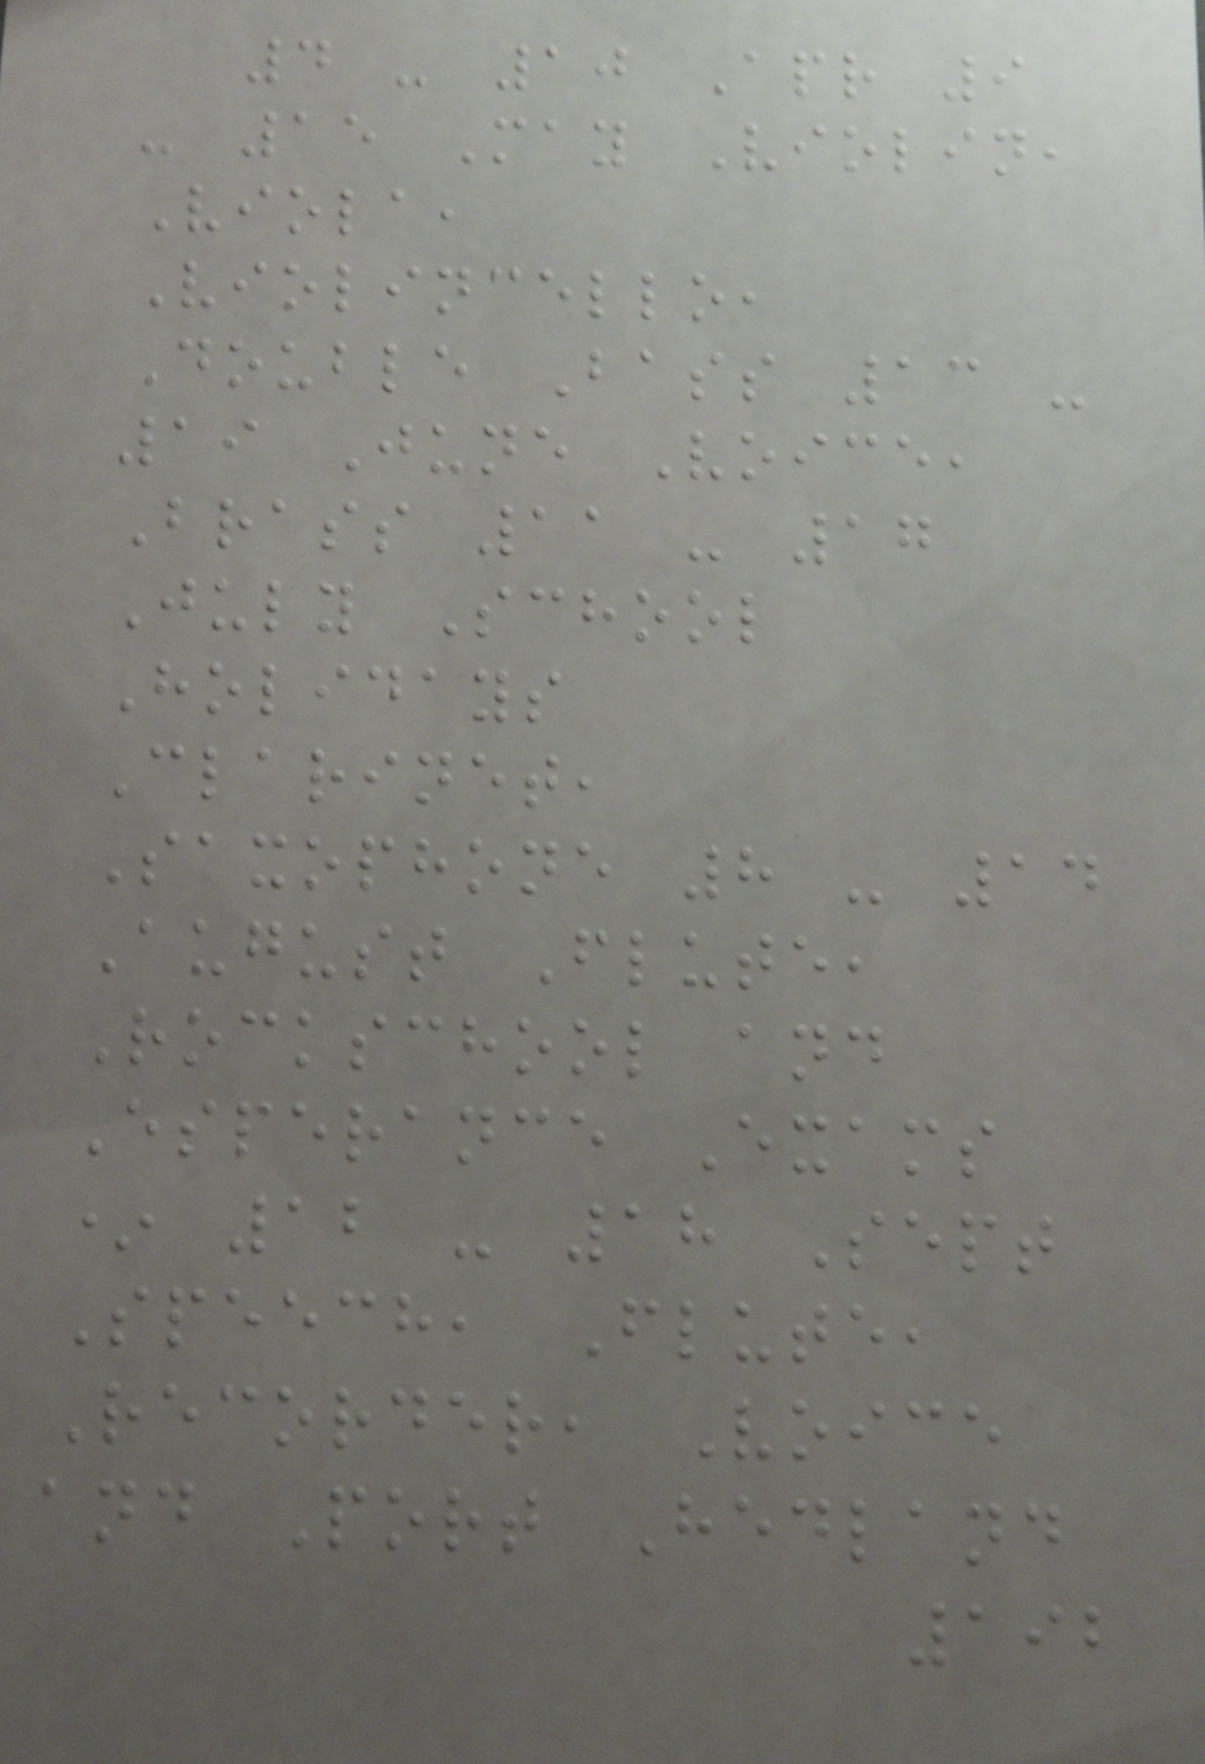4 - 10 Apr 9
- 15 May Violin,
Viola,
Violincello,
Double Bass 13 -
19 June Voice,
Brass 11 - 17
July School
Holidays
Clarinet,
Saxophone 8 - 14
August Flute,
Rockschool and
Esperance Exams
* 12 - 18 Sept
Speech, Flute,
Recorder, Voice
and Port Hedland
192
